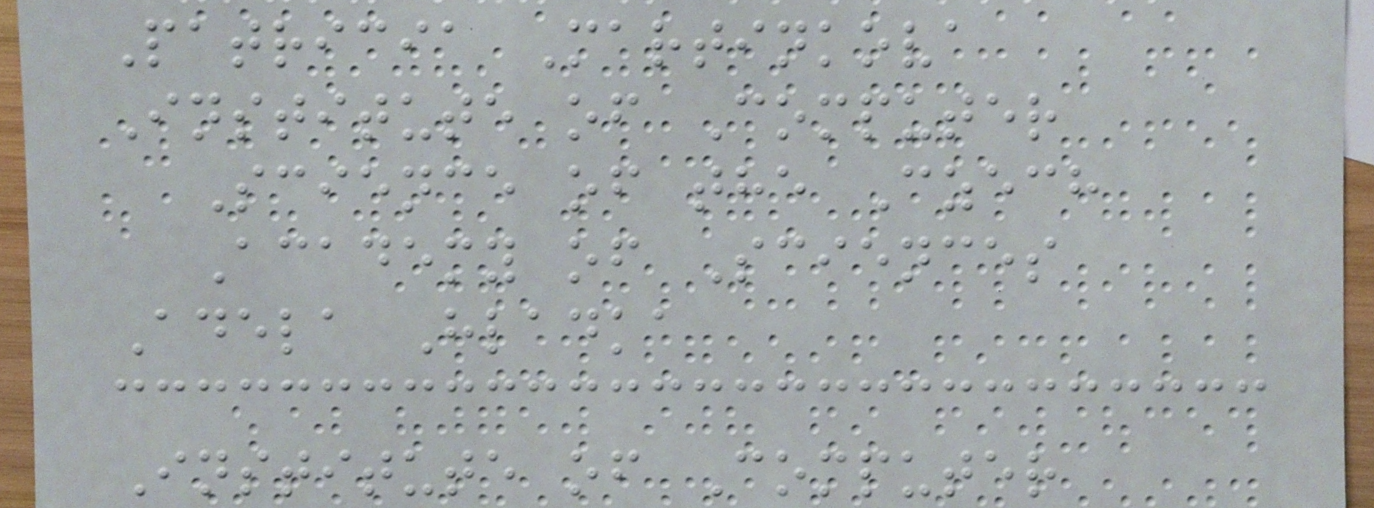Patricia Martinkova
Institute of Computer
Science of the Czech
Academy of Sciences
Adela Hladka
Institute of Computer
